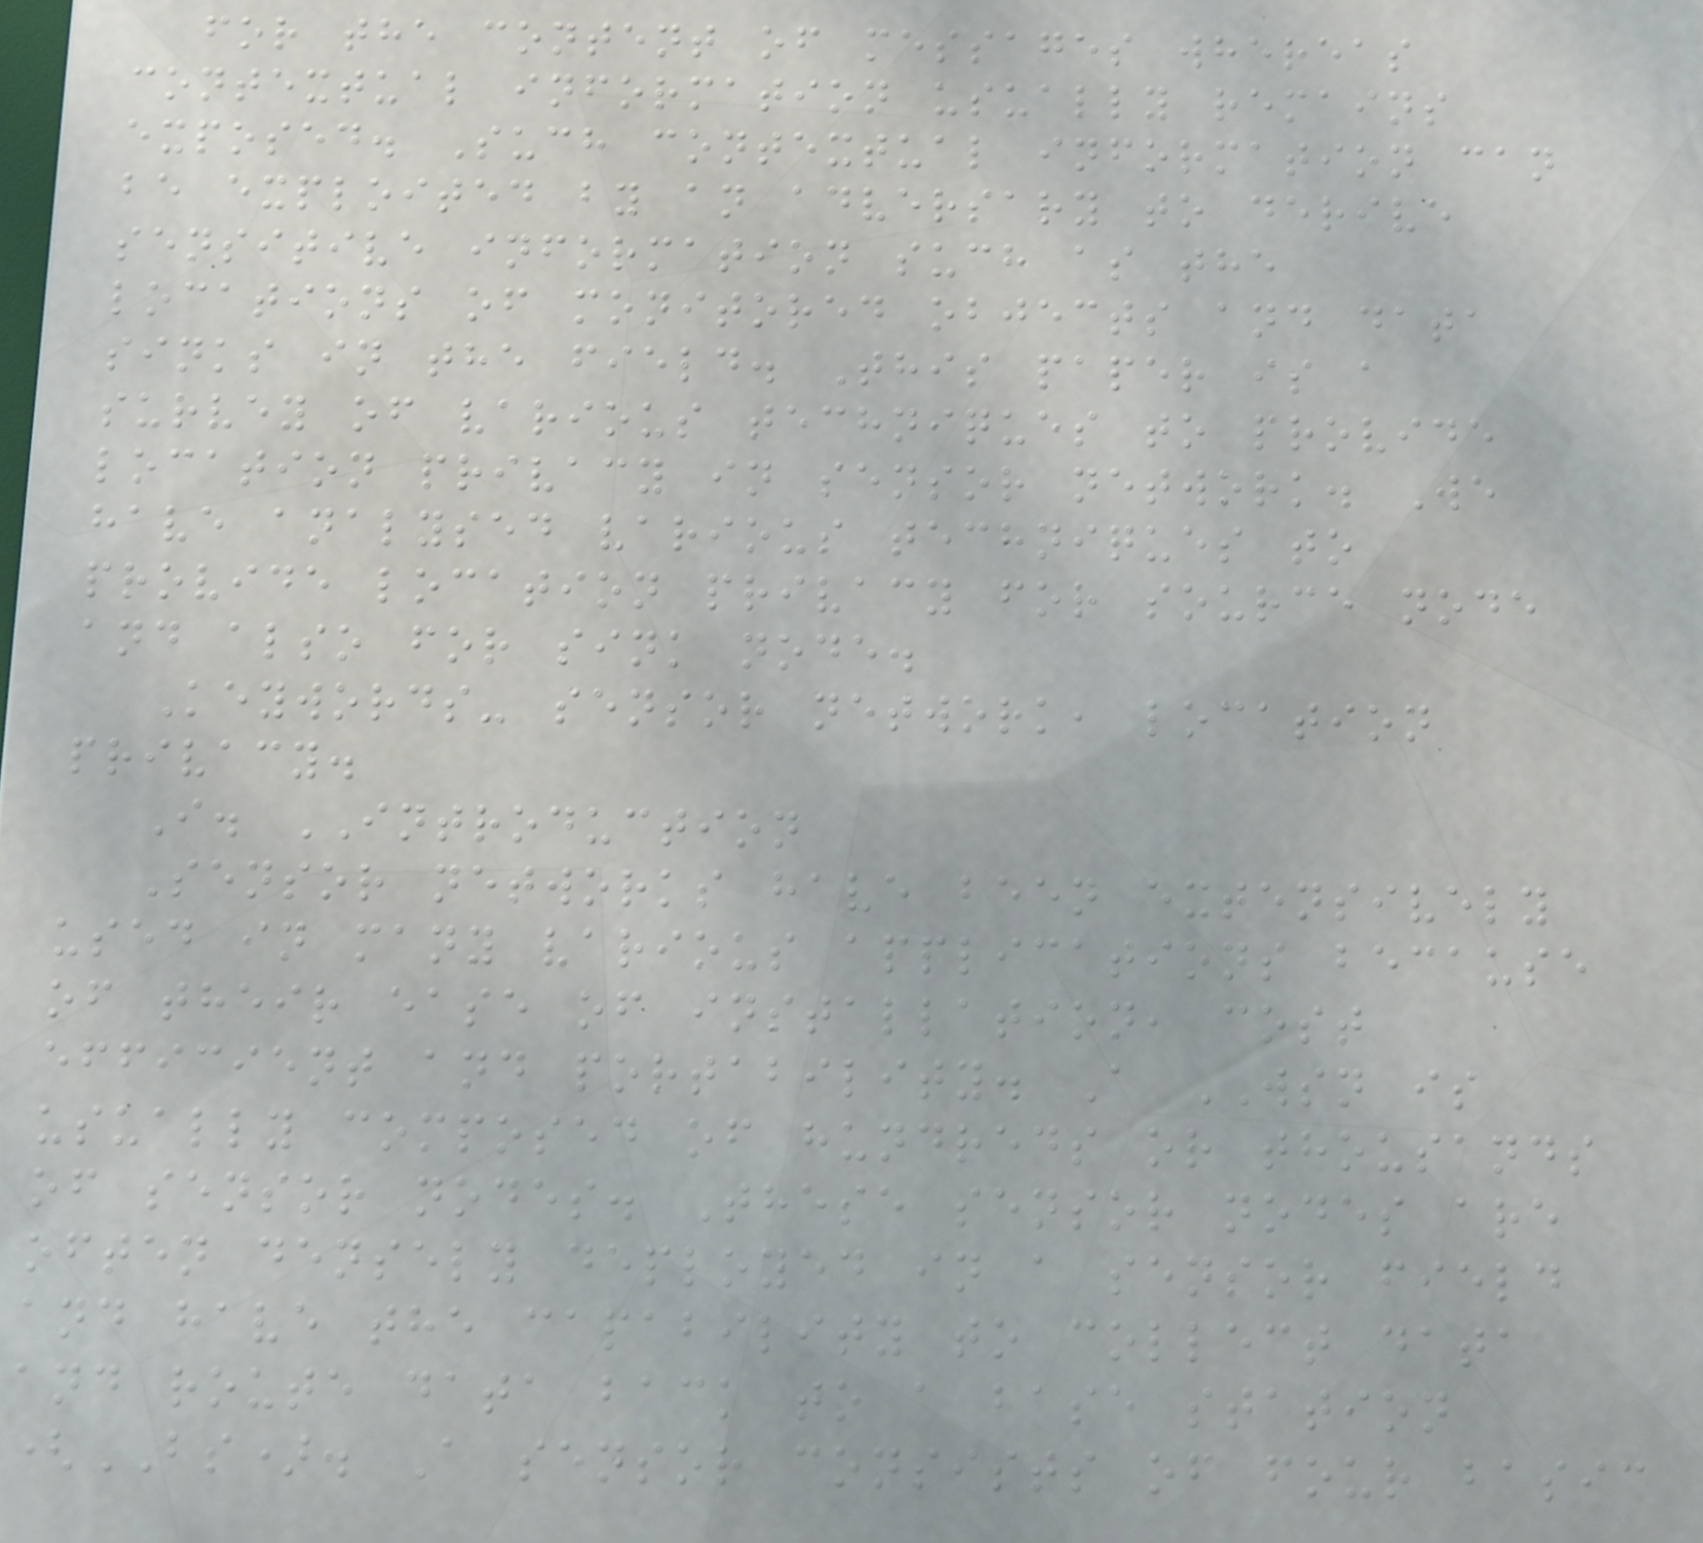for the content of messages whereas
contextual information usually remains
exposed. Such contextual information can
be exploited by an adversary to derive
sensitive information such as the
locations of monitored objects and data
sinks in the field. This paper is a
survey of various techniques to provide
location privacy in sensor network. We
have analysed various techniques to
provide location privacy for source node
and also for sink node.
Keywords- sensor network, location
privacy.
I. INTRODUCTION
Sensor networks have been extensively
used in many various applications because
of their ease of installation, cost
efficient and portability. A WSN is
usually composed of hundreds or thousands
of sensor nodes. These sensor nodes are
often densely deployed in a sensor field
and have the capability to collect data
and route data back to a base station
(BS). A sensor consists of four basic
